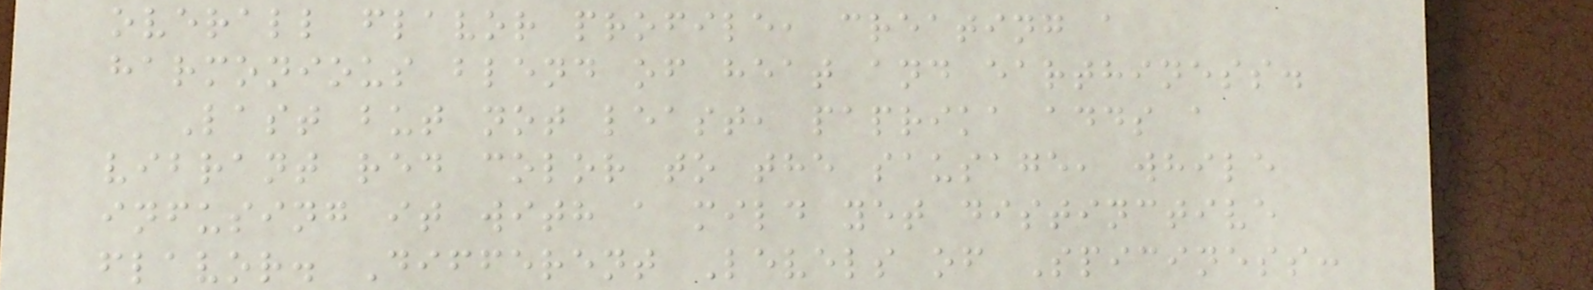overall flavor profile, creating a
harmonious blend of heat and earthiness.
Last but not least, paprika adds a
vibrant red color to the sausage, while
infusing it with a mild yet distinctive
flavor. Different Levels of Spiciness:
